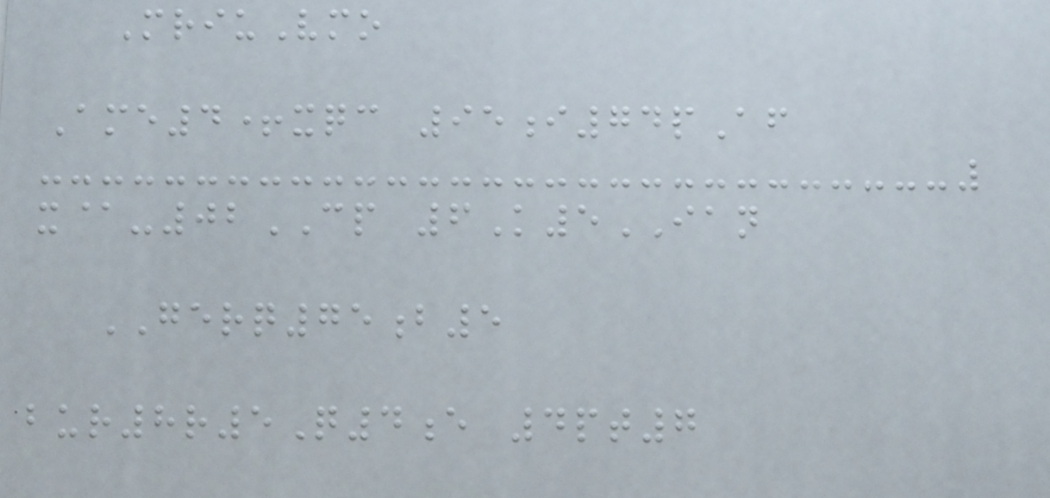MriuVmo
Ame4+xqc 95i74pAf
x@-02CP 6K5IAN
GERQ75b5
bur8r5Q4e 4pt7
